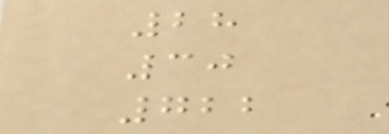28
30
722
